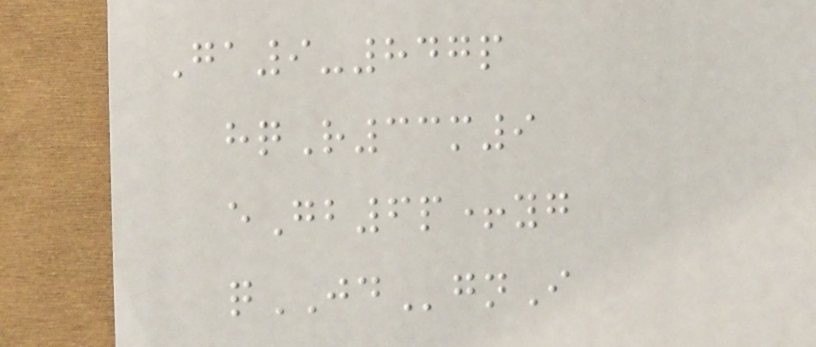Ga9-847p
hqR33m9
eGb6p+yg
qJDgnI
